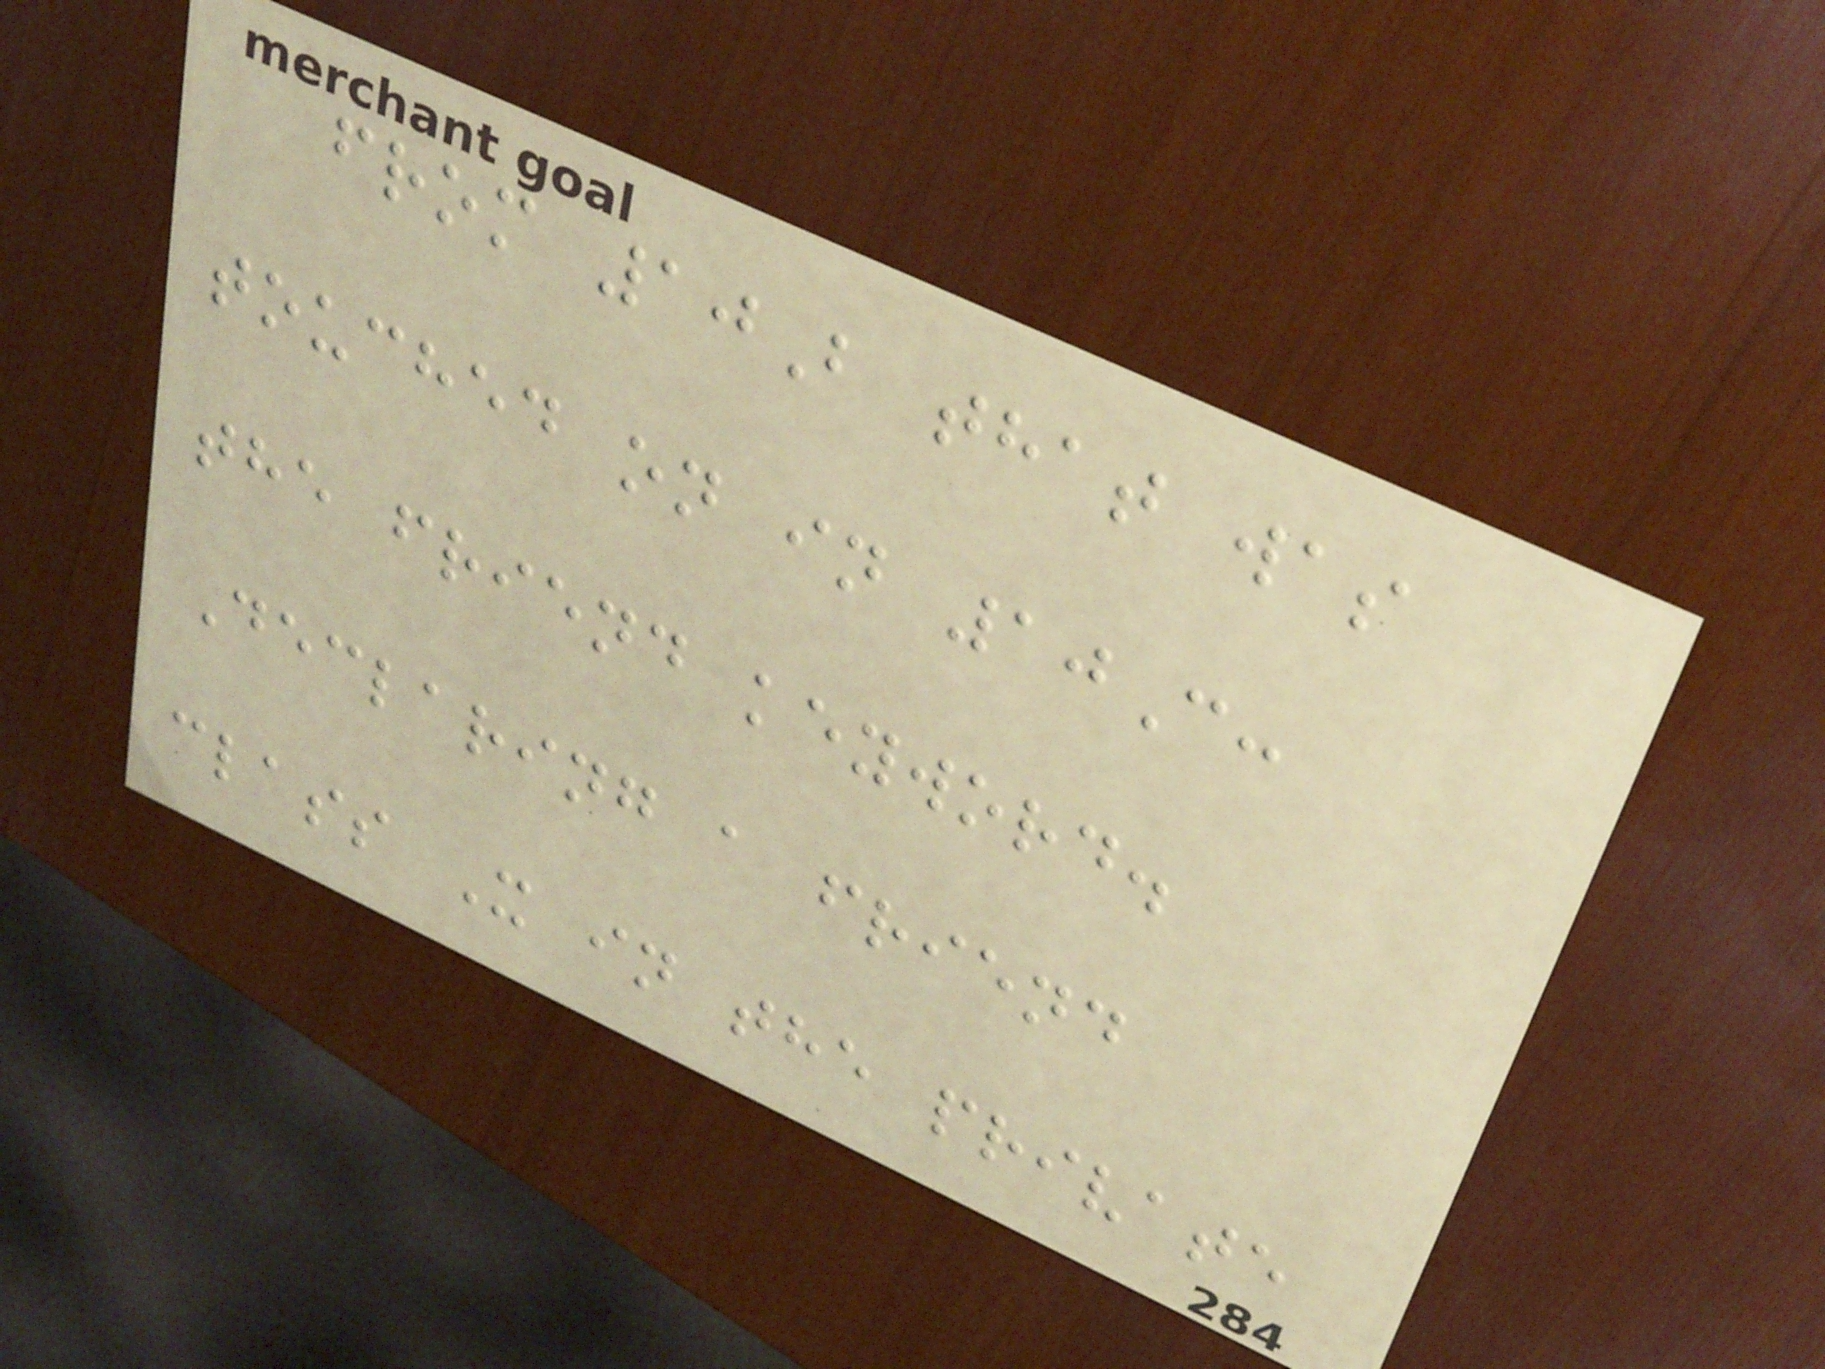from 10B that was
touched on in 10C:
the friend keyword.
Declaring a friend
class X in the private
